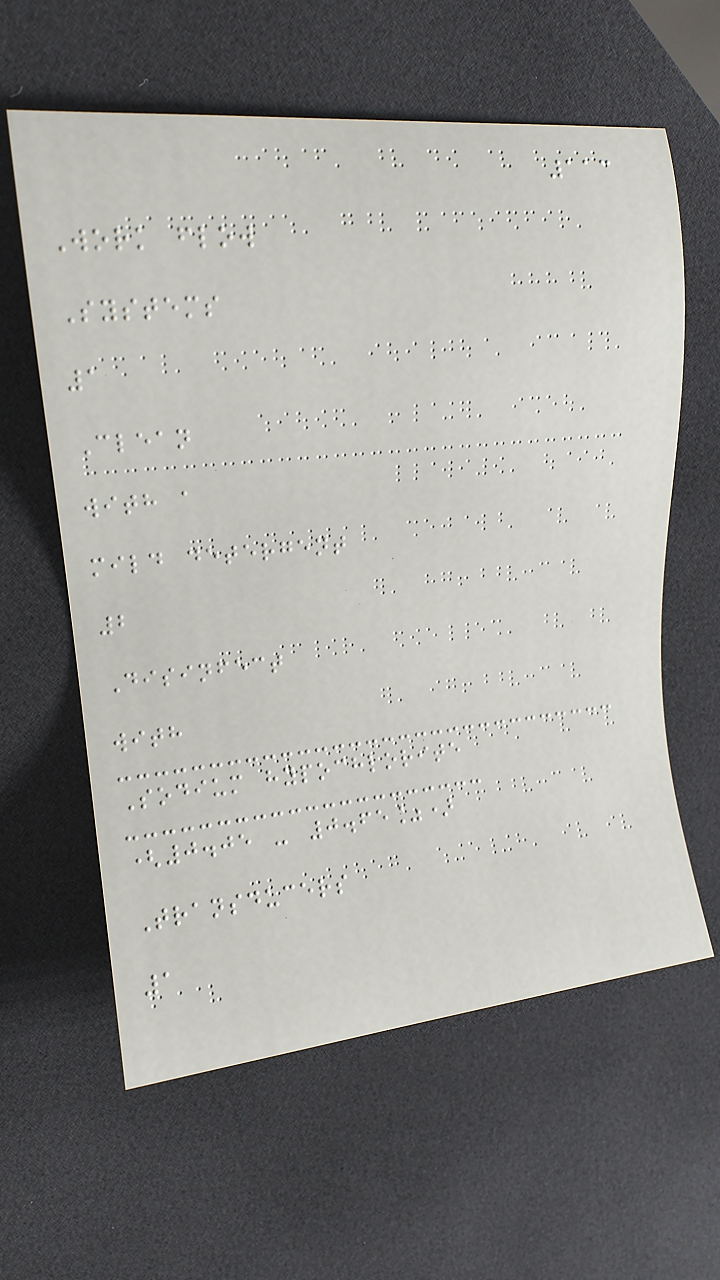113
Work flow
Systems
1
Clean
with a
mild detergent
2
Disinfect
with
Sodium hypochlorite
(0.05 - 0.65%)
Transducers
1
